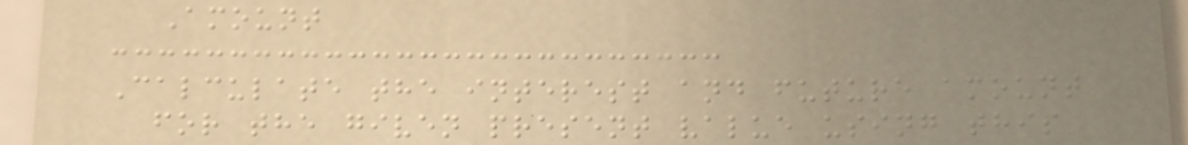Amount
Calculate the interest and future amount
for the given present value using this
